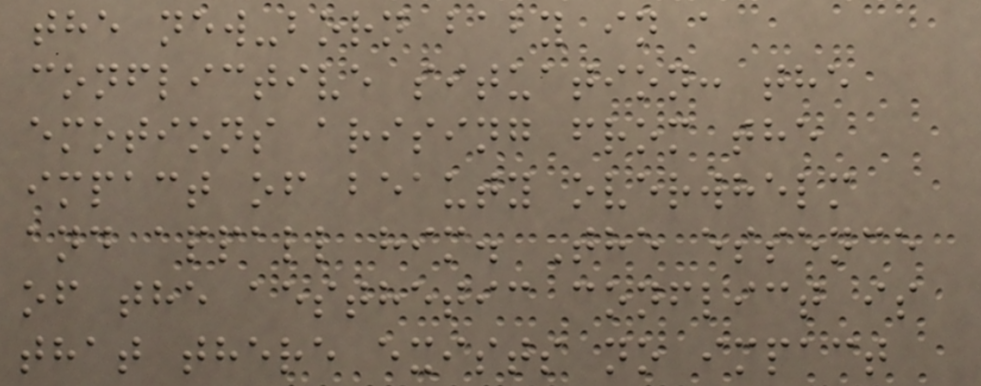the new-born baby in a
conflictive situation: the
emotions arising from the
impact of beauty overwhelm
and appall him. The essence
of the aesthetic conflict is
that there exists no impact
